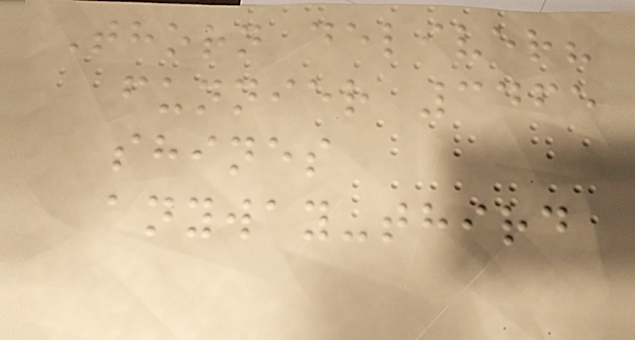Thorn deliver?
funnier 3465
shines
anyway-third
